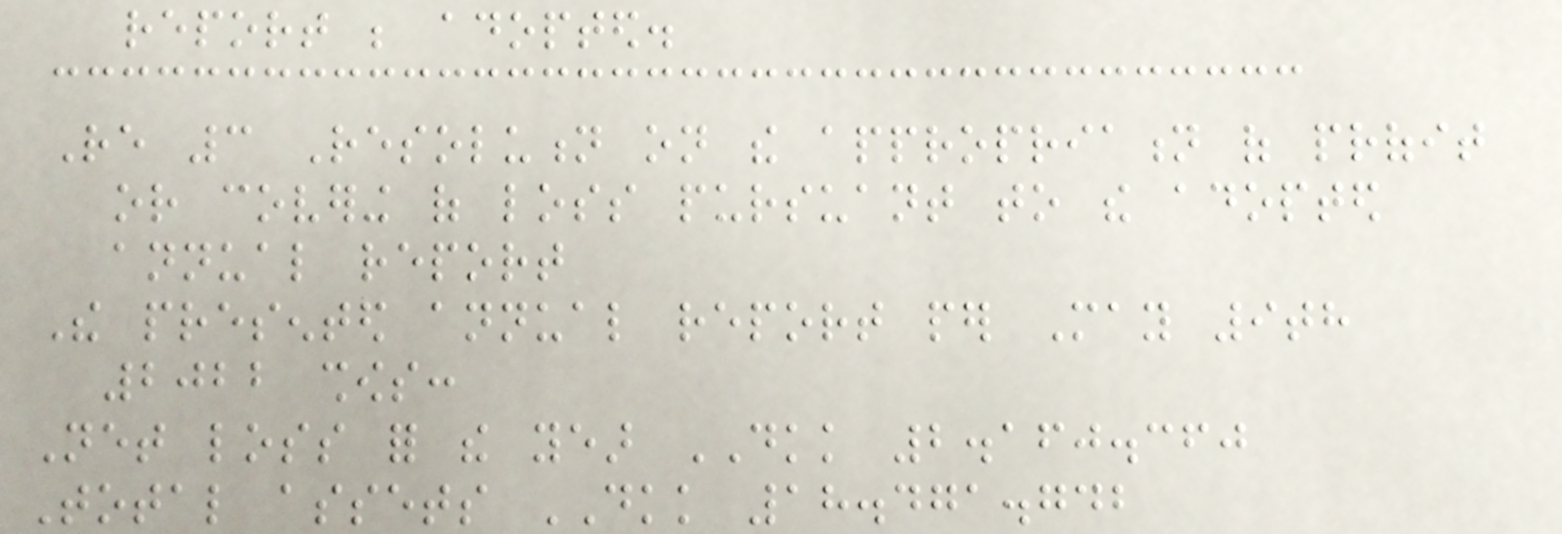report be adopted.
Re 3 Resolution on the appropriation of profit
or covering of loss pursuant to the adopted
annual report
The presented annual report per May 9th
2022 shows:
Net loss for the year DKK 2.160.360
Total assets DKK 18.471.742
